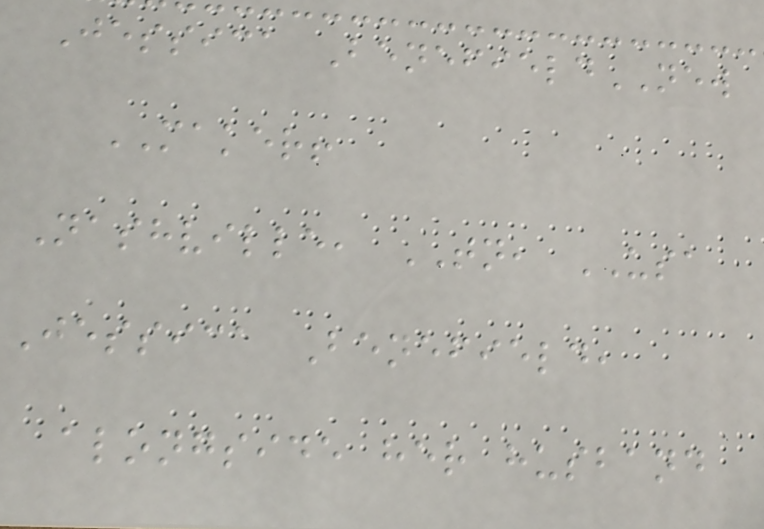Jessica BenefieldNEW
MAKER!
Nashville, TN, USA
Jessica Benefield,
alongside her husband
